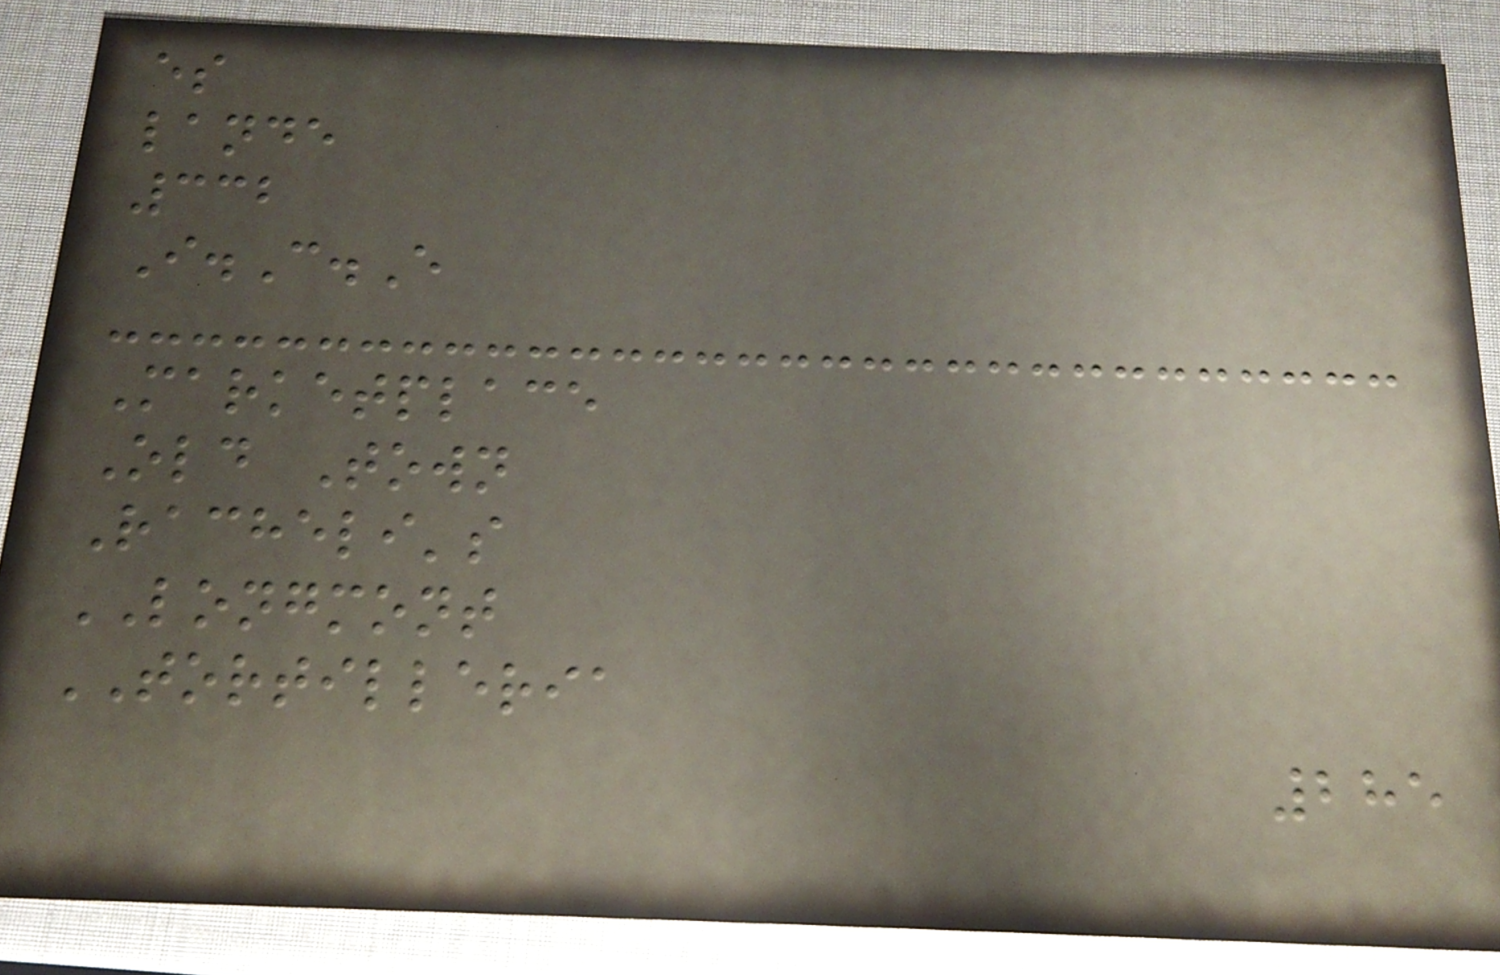es
lande
332
I.C.E
Marketplace
Old Town
Racheli's
LONGMONT
TORTILLERIA
285
